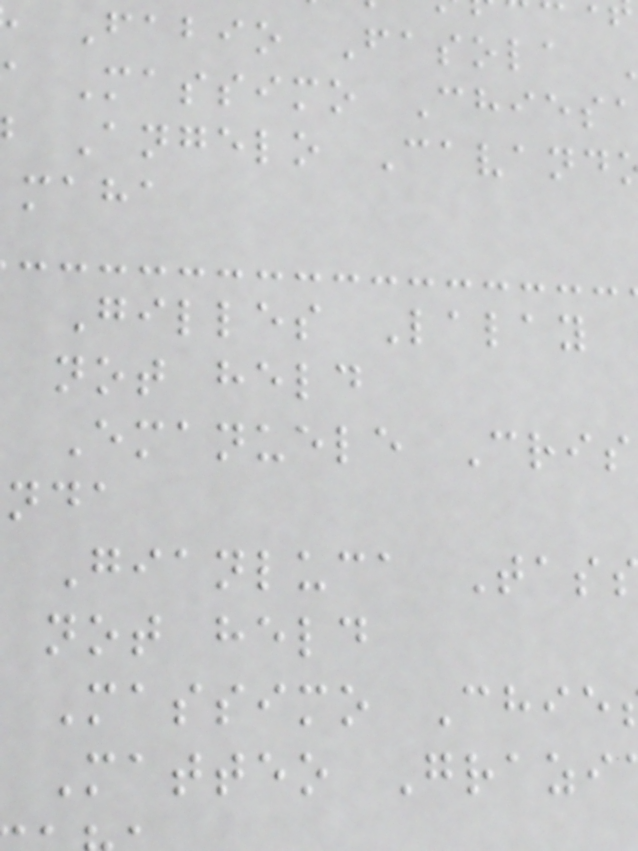Fabio Fasola
Massimo Chies
Angelo Cavand
maha
Gilles Lalay
not held
Emanuele Cris
Gianluca Tas
not held
Massimo Chie
Matteo Grazi
